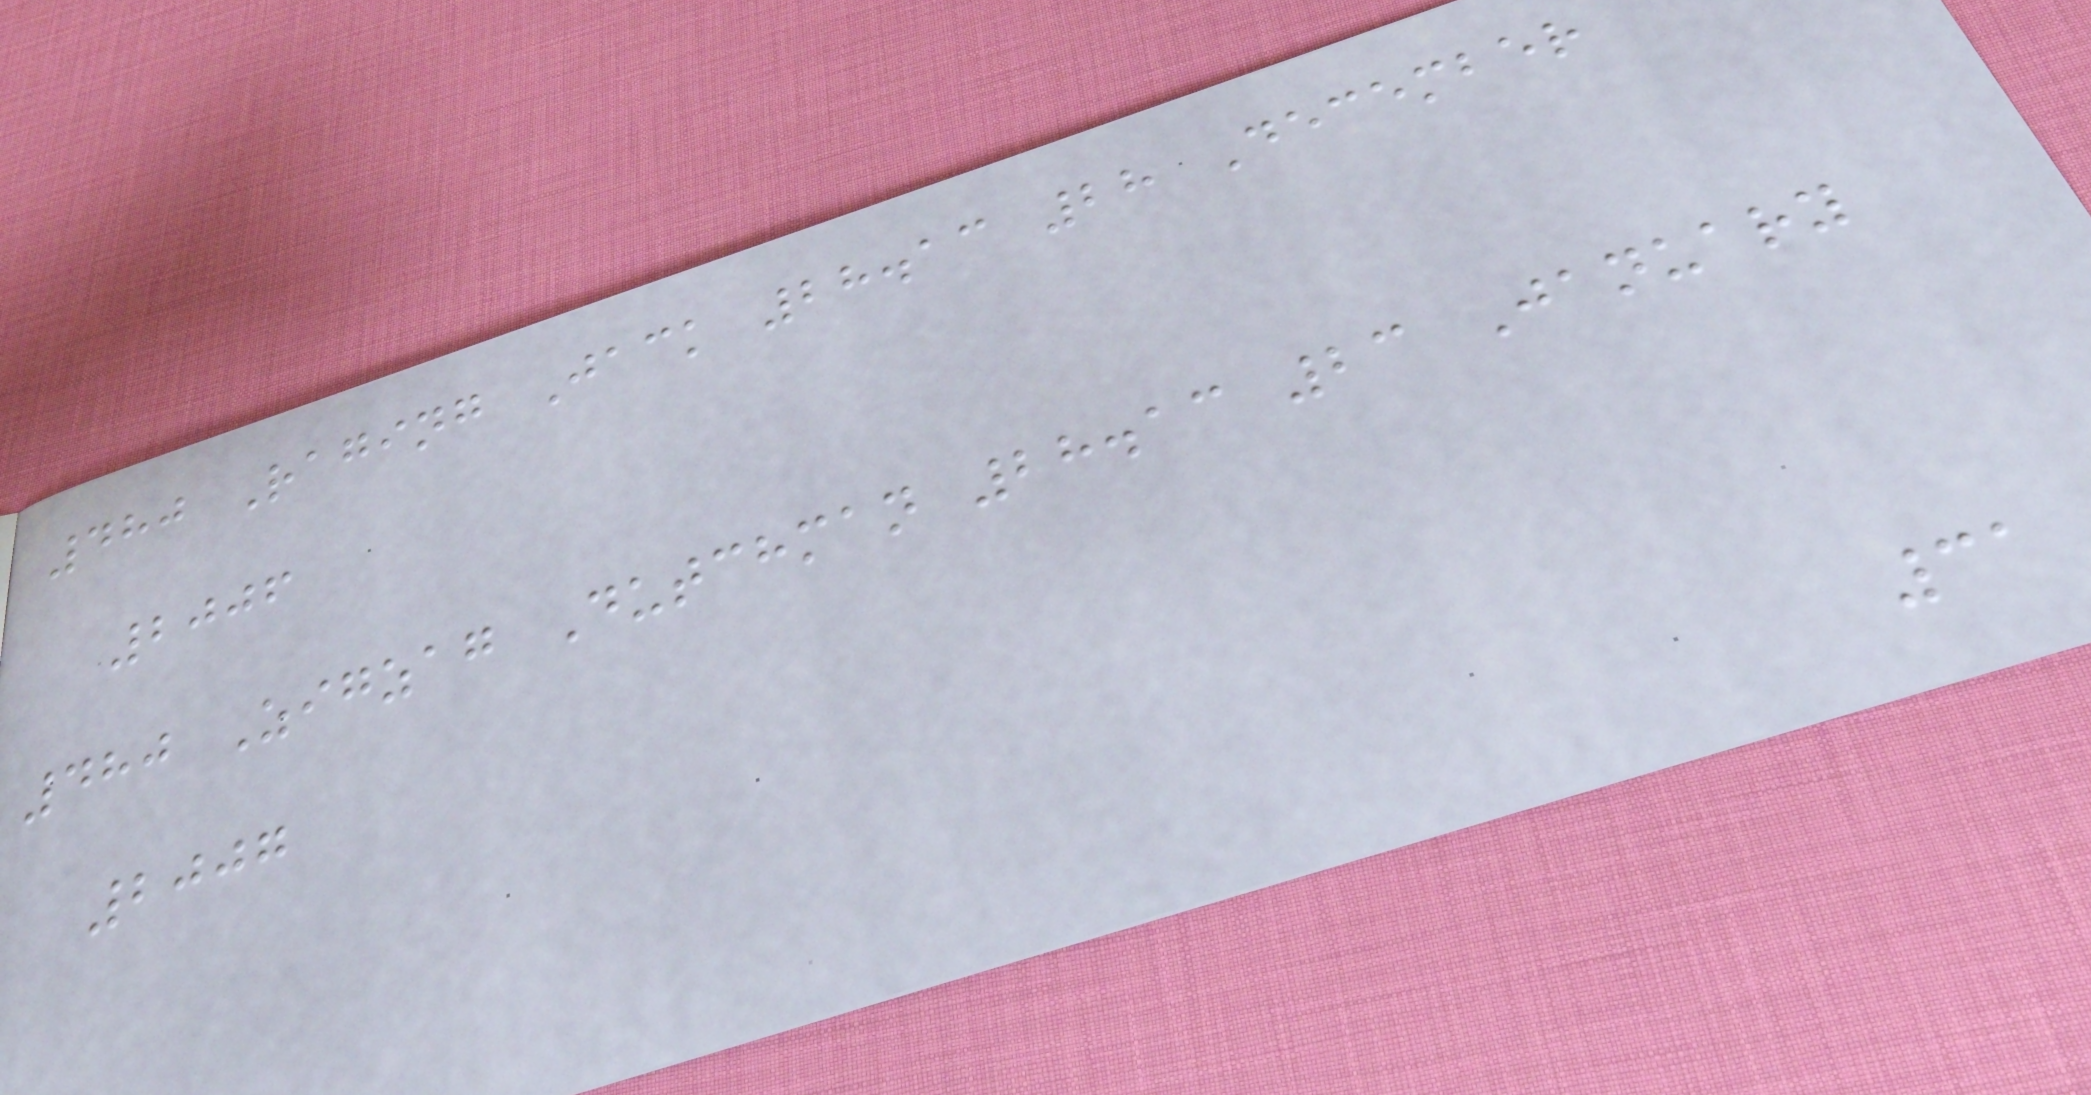480 Raging Jack 28.13 28 December
2006
480 Zigzag Dutchman 28.13 23 January
2007
31
